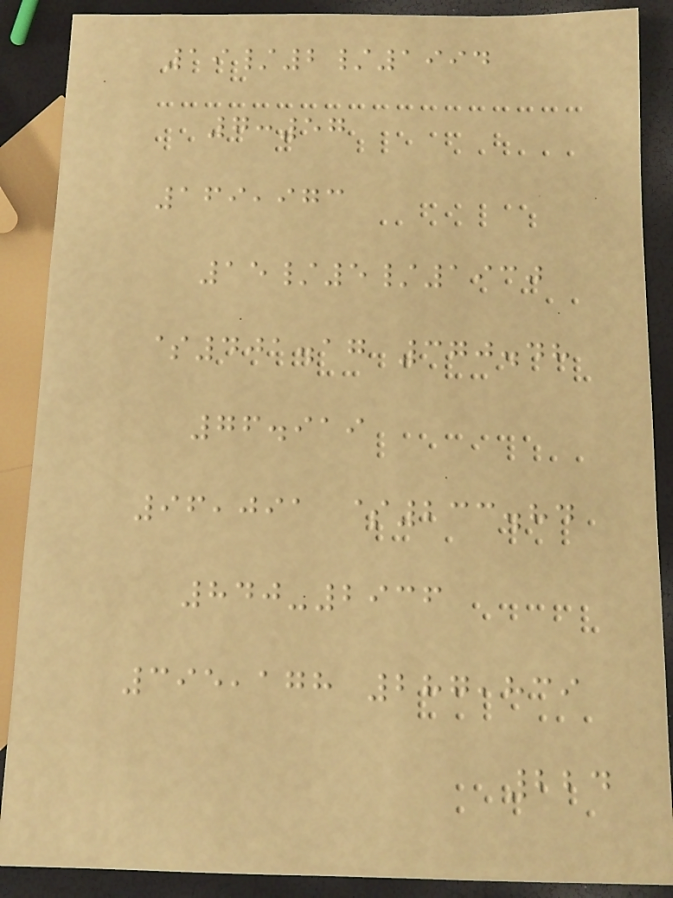19/2/1994
7:57
169,973
15/5/1930
$401.17 370.48
76.919
96,091 $233.84
840-2936
395,178 287,839
224
